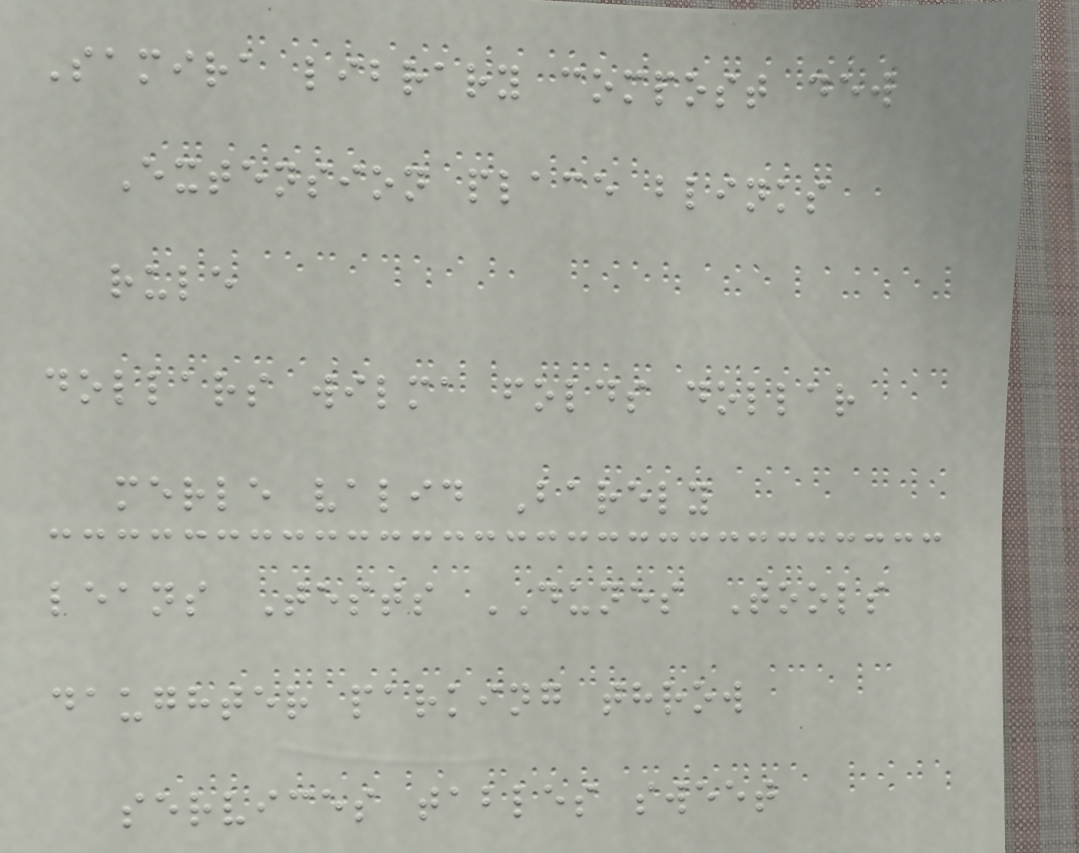Samira library compost dew
Extension place blinks
rule
dollars wilma folds dollar
merle valid Barely
leans Tests DUNES Tools
daughter parking throw
services tables sweet
